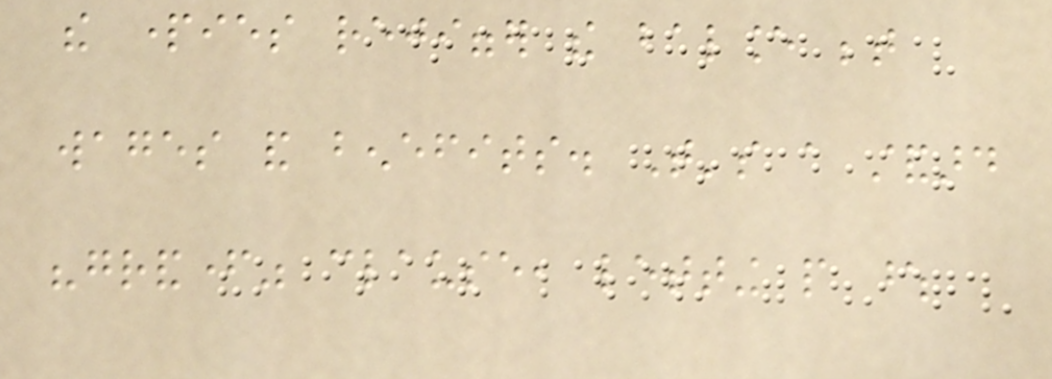the parties rejigger the balance between
wages and benefits. That's a standard
"grandfather" clause, letting people whose
